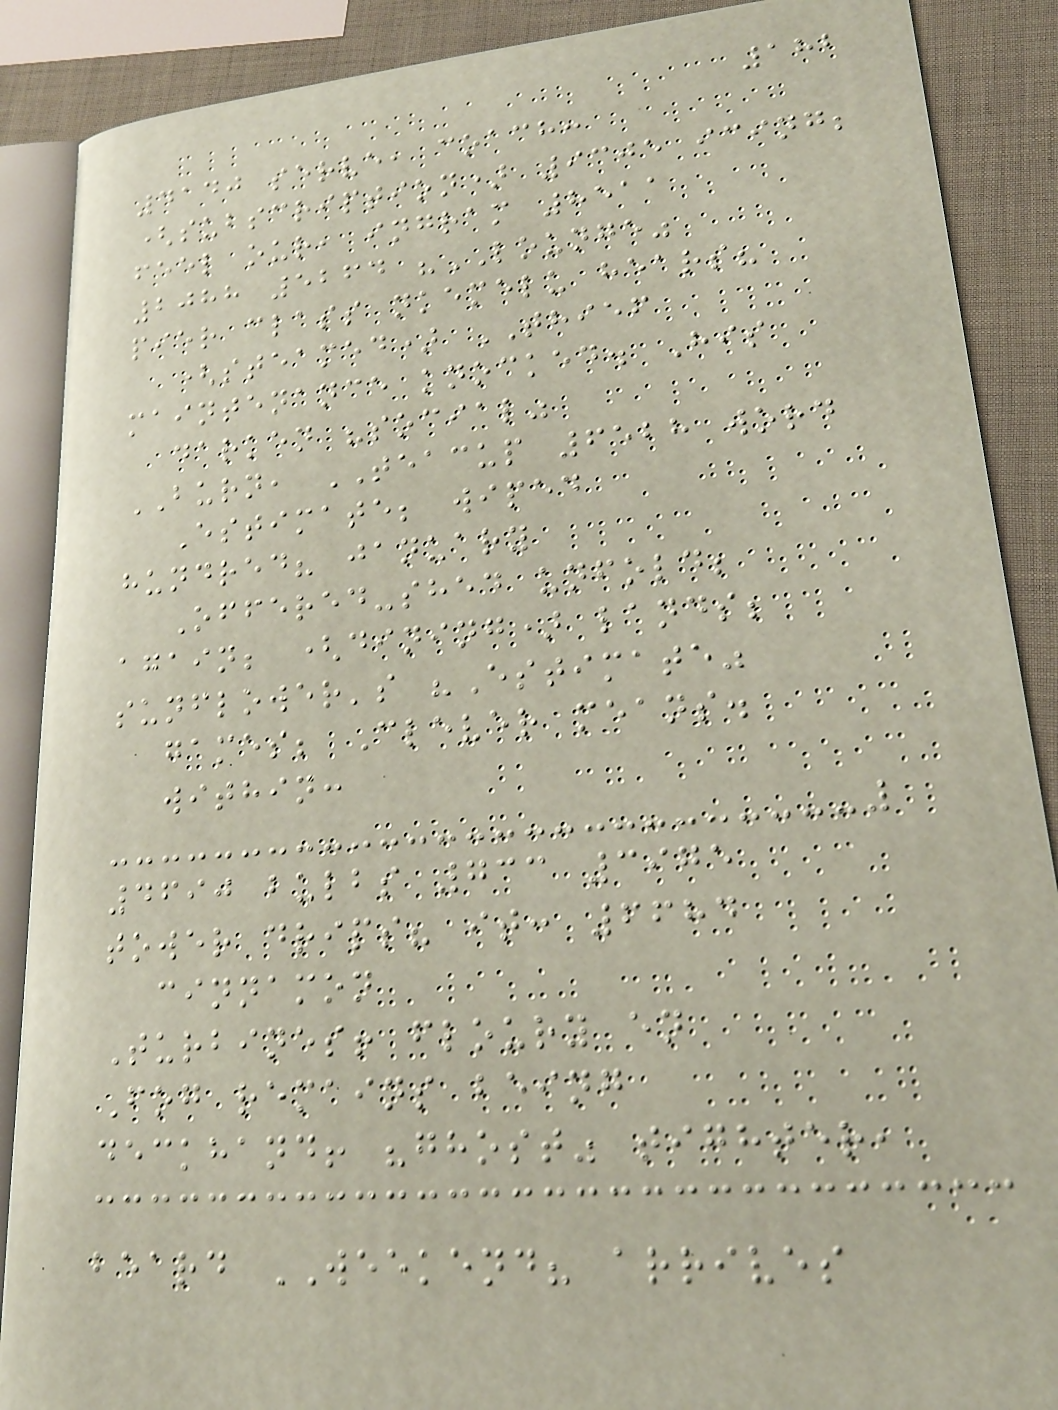182
4140 serve, coach:
(subscription) 9305 icing;
feel our, ingram 8511
2088 5264 "LOUNGE"
pier class nkemelu hears?
(steamed) THIEF
maintenance knocked. His
darken "social"
BURN, TEACUP 6528 word
Estimate; wiped
hundred? january
Offered-shed unfold;
again; (dining) lands;
sunflower's "Estimate"
games; Clever means.
within:
4690 bulbs 733 3975
tower drips? it: 6684
cinnamon
Turbines! floury en
Fog remains being
deckhand! "ghost" tighter,
beard WEEKEND? arrives
